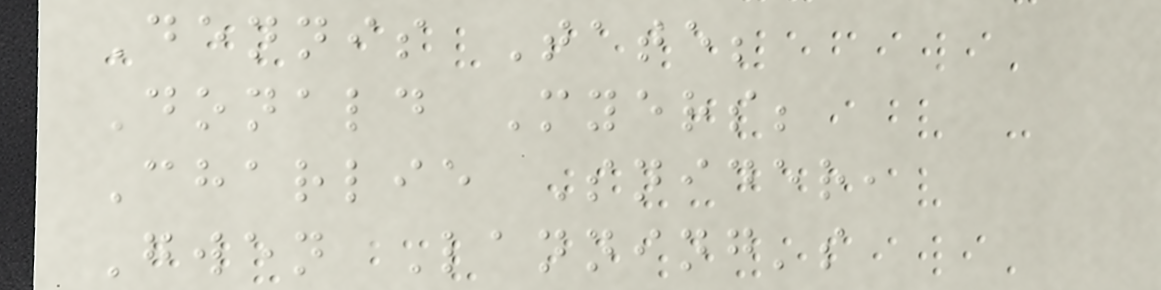Dennis Tate;
Donald Myers;
Charlie Snider,
Gwen Lanning's
